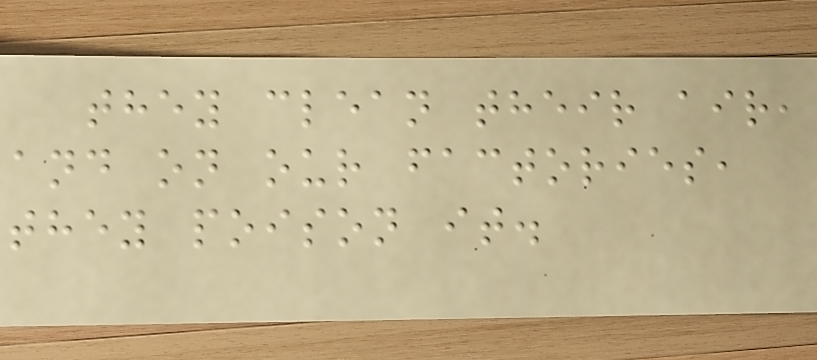they clean their air,
and on our factories,
they poison it.
